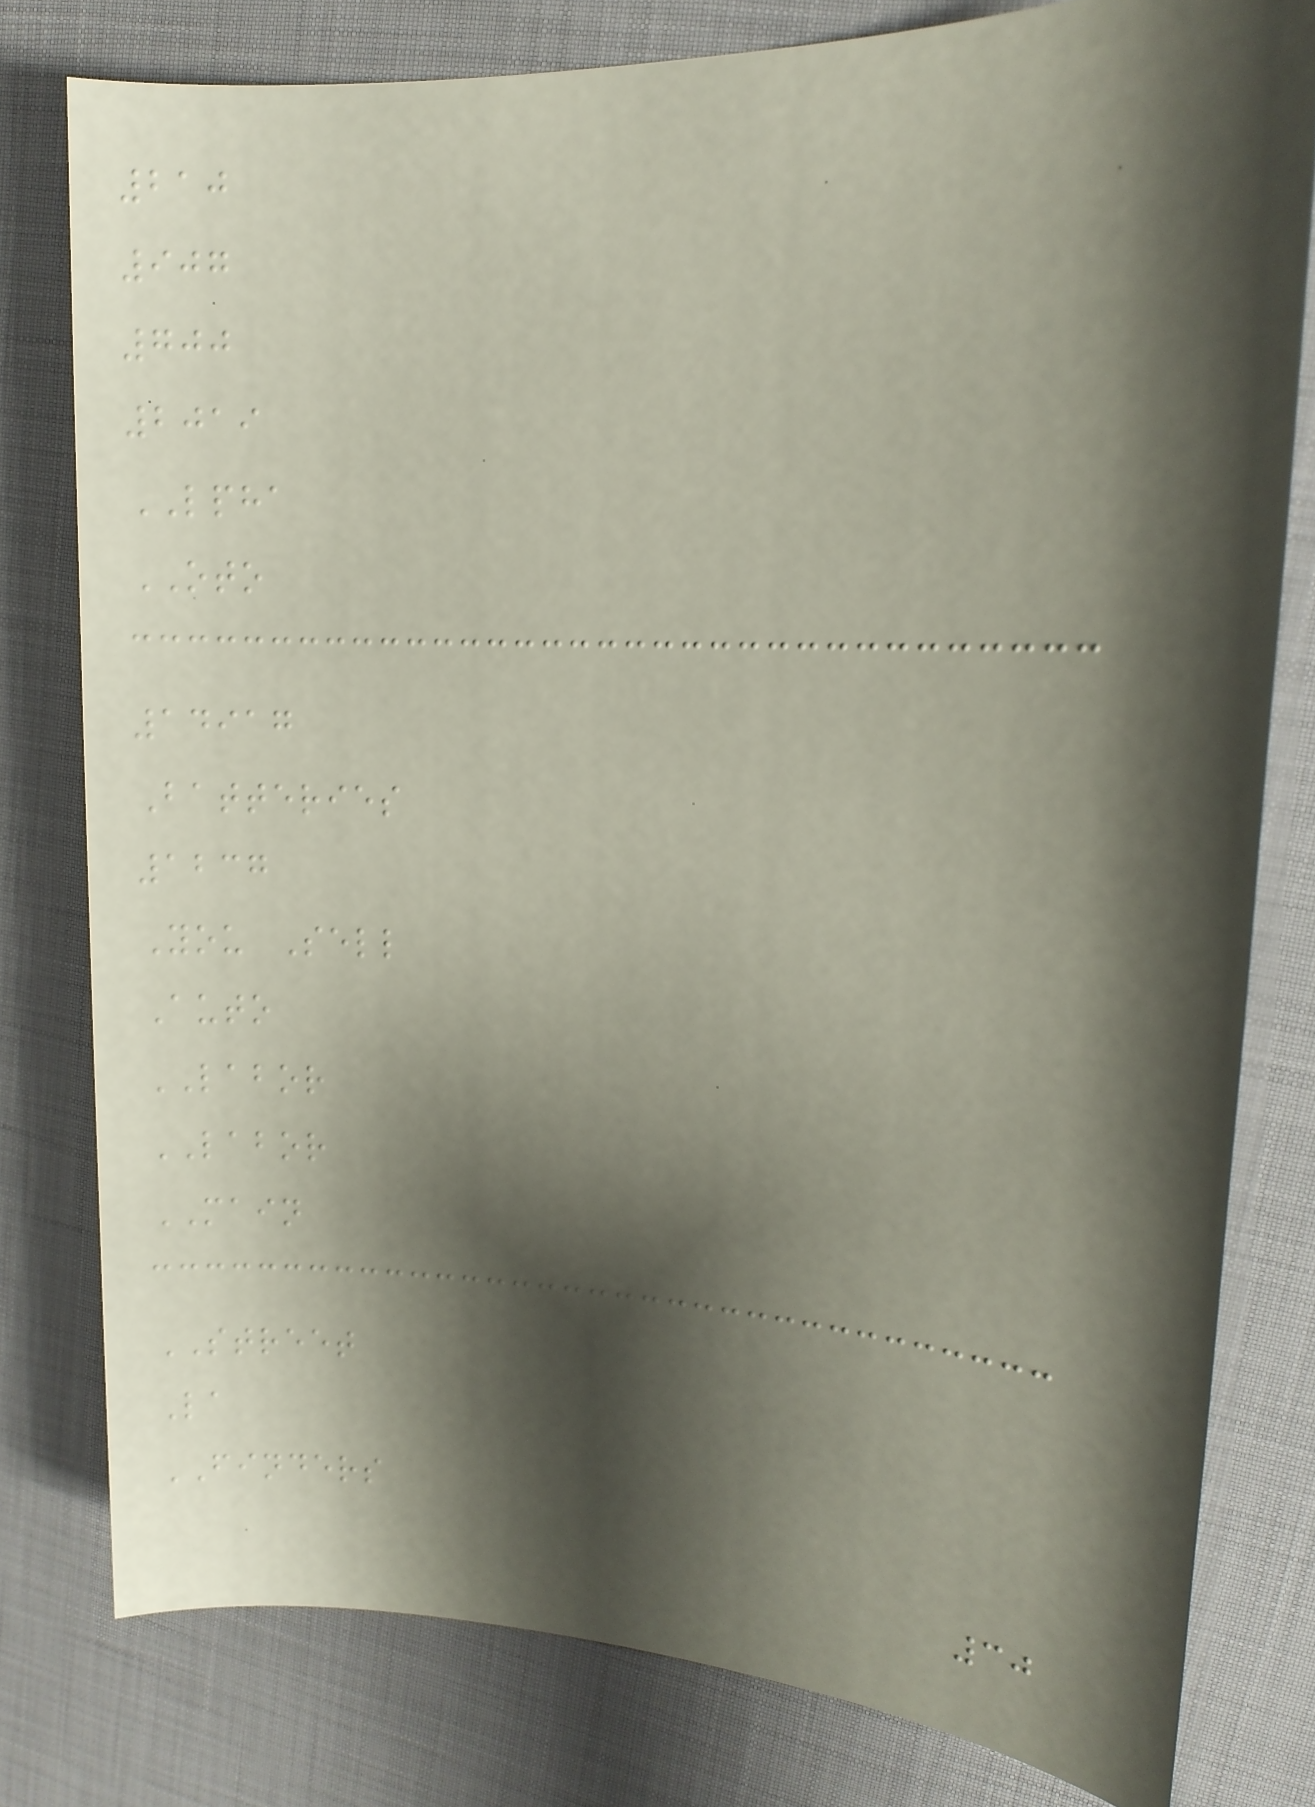210
907
700
2019
LPHA
OTO
14917
Batteries
1237
You Sell
Auto
LABOR
LABOR
MAIN
STREET
La
FINDERS
30
